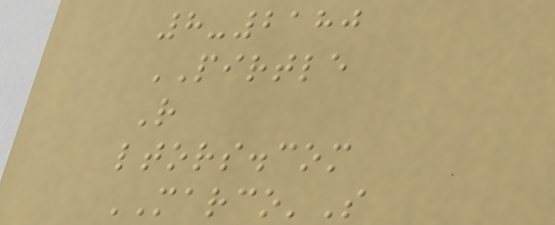8-2180
PIRTLE
R
ltors.com
MARCO'S
